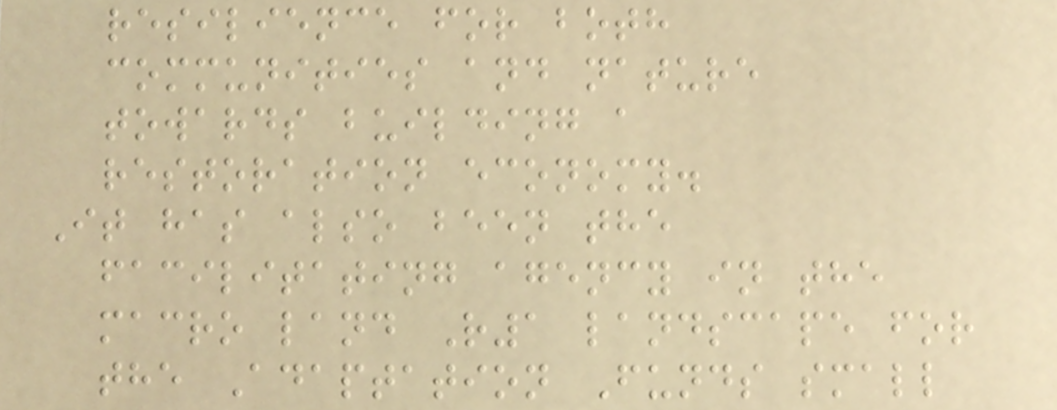resilience for both
communities and nature
towards building a
restoration economy.
It has also been the
facilitating agency in the
macro land R1 landscape for
the Adaptation Funds small
